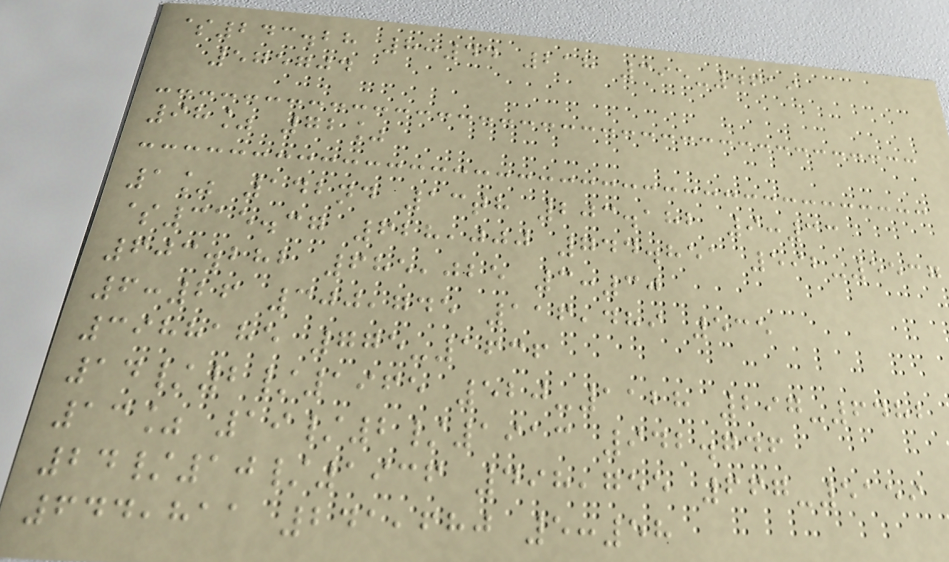$243.28 8:44 218 395-4619
575704
98% 72%
1% 142nd 13th 203.182 9:33
$315.37 628,000 744.851 592-5537
603.282 685,025 3:30
6:26 300,745 116,489 535
3988185 775-1636
14/2/1965 520-1128 297-6482
13% 19/2/1913 942.746
24/10/1936 498,755 667-5159
644,811 241,680 5:58
